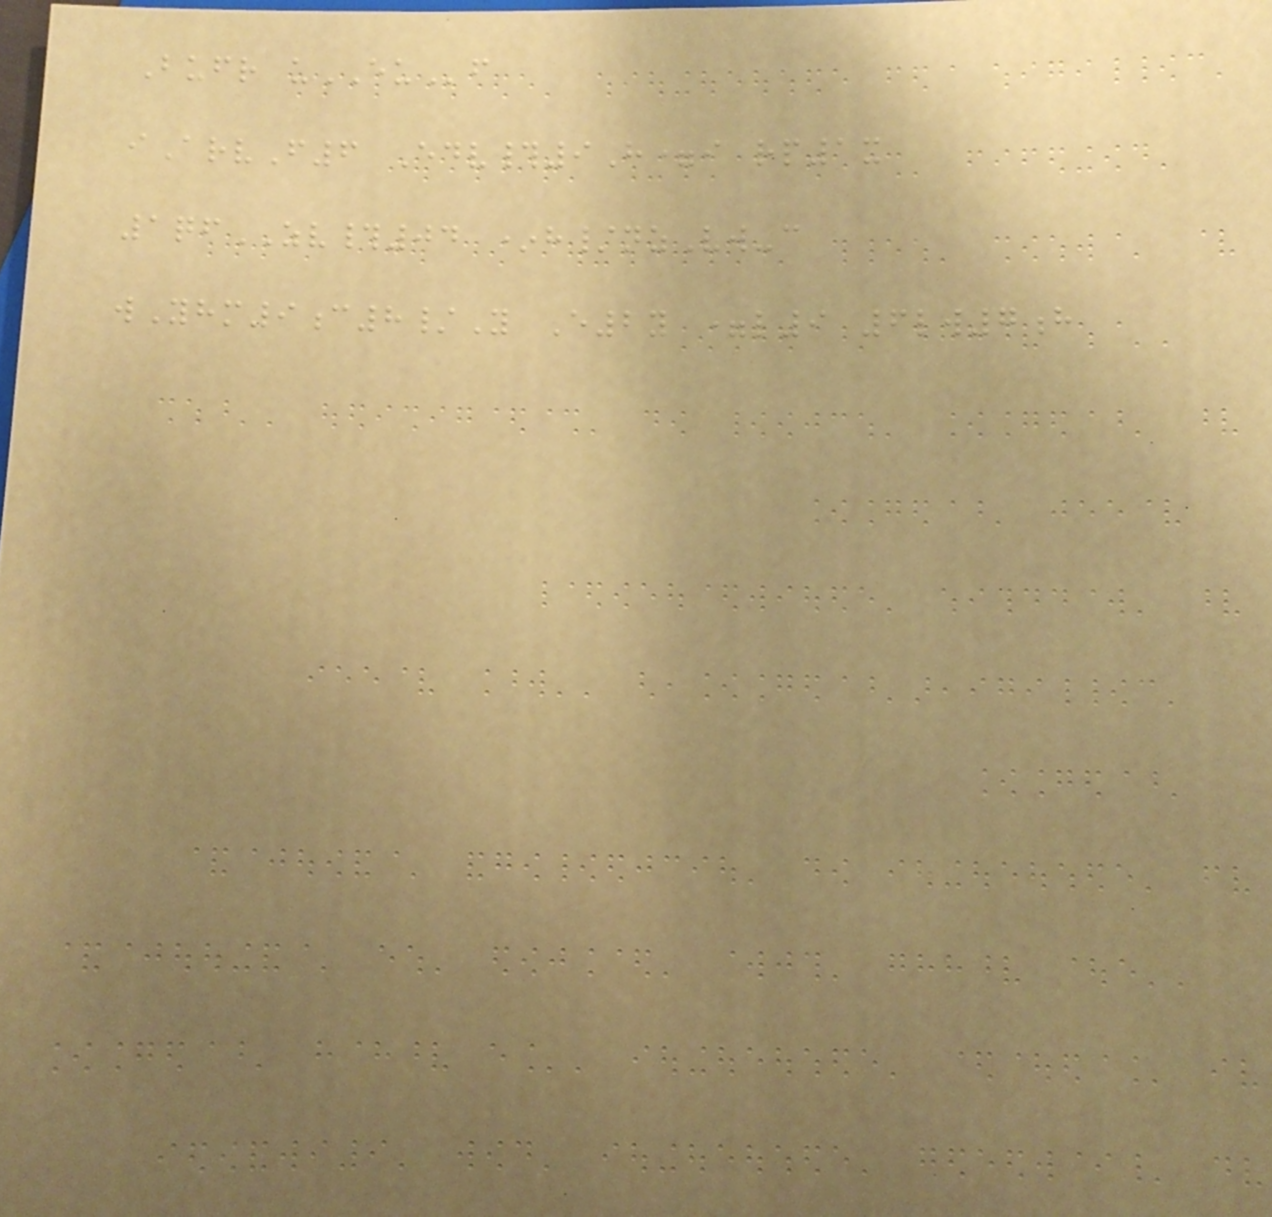Bufr uEUf
iArvF6 Edv#9H=i rp1x
1qfZV#04 *h/nzVw-c
wYhm9c8/Y E2y =l9 6lw7h
